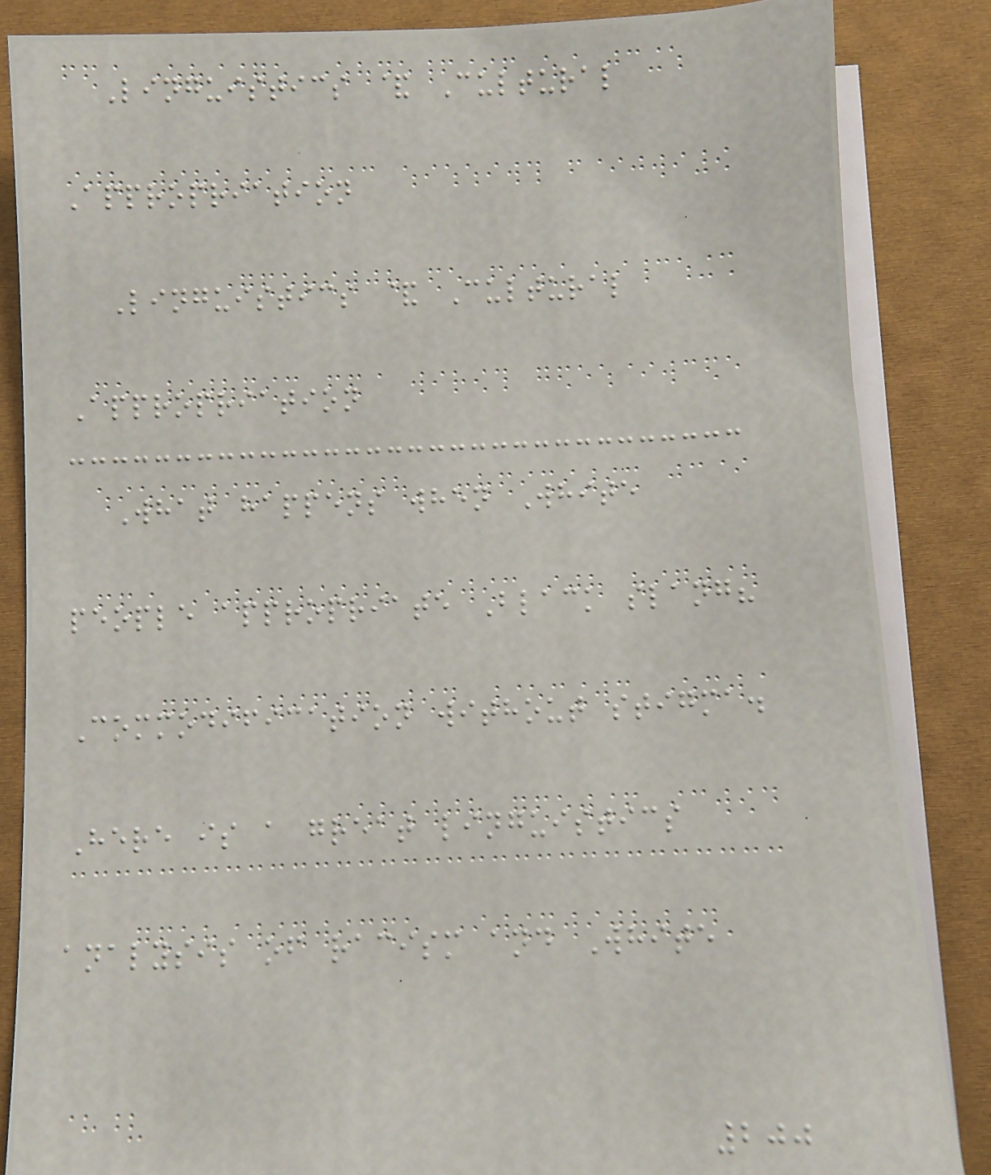Linguistics & Cultural
Appropriation
Linguistics & Cultural
Appropriation
What happens when White
people appropriate Black slang?
Commodification without stigma.
Here is a great linguistics
analysis of racism and White
200
